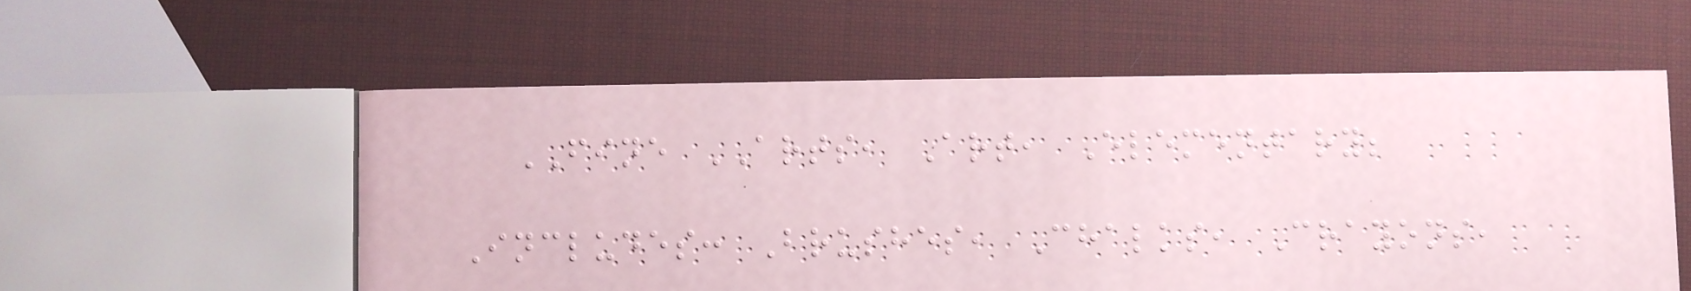FINE ARTS, Art, Elementary;
Includes: Brushes, Chalks, Crayons,
